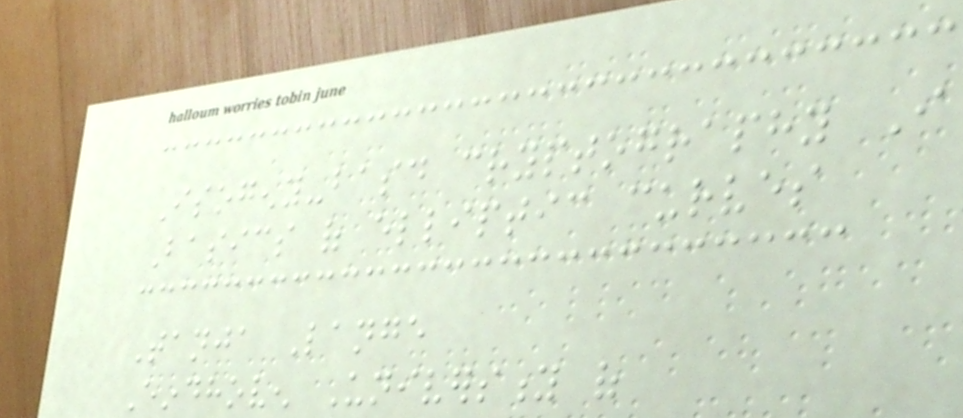Isogeny-basd cryptography I
Basics of elliptic curves
Tanja Lange
Eindhoven University of
